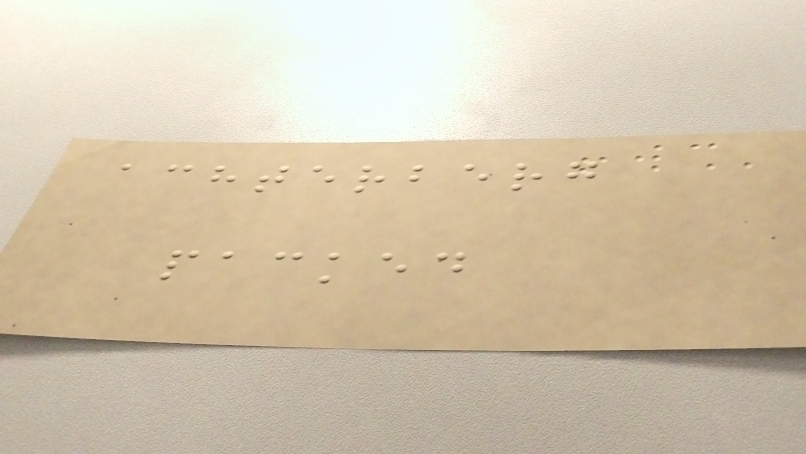achterberg
packed
